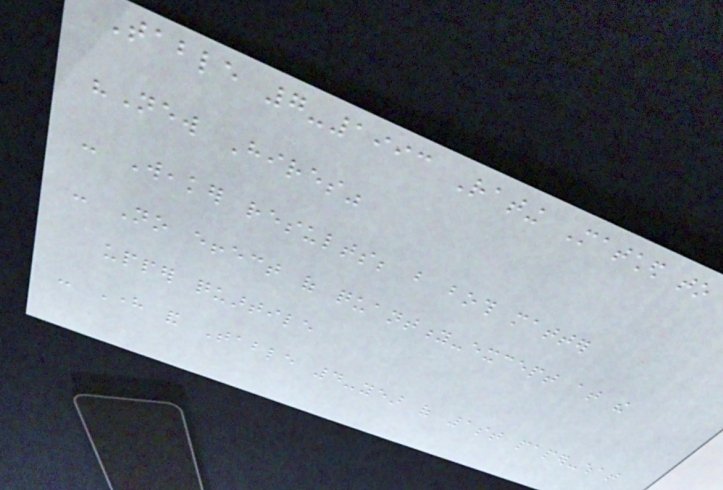Table 7-1993 Rating Matched to
"New Hires"
- Weaker results; but both matter
- No effect of quantity-except at the
upper quartile
- Here and Table 4-year of 1st paper-what
